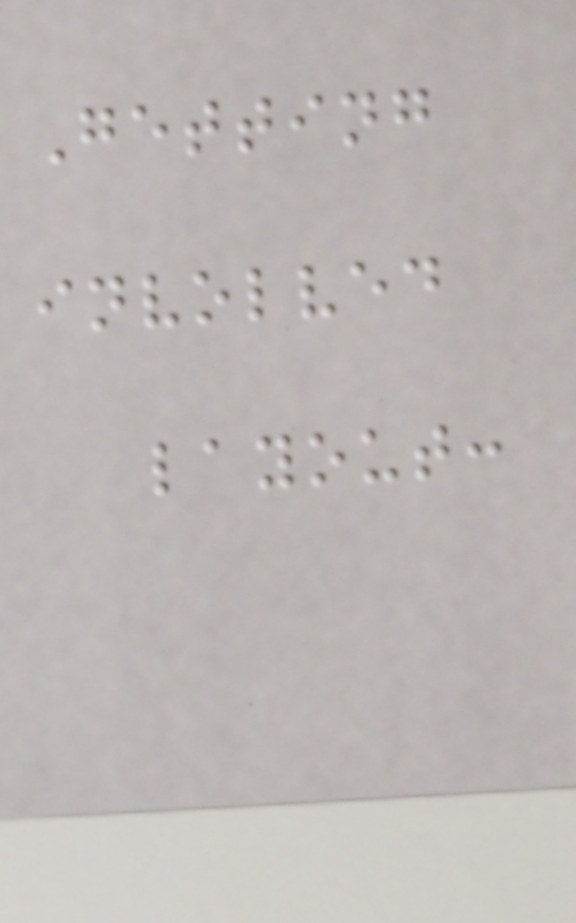Getting
involved
layout:
